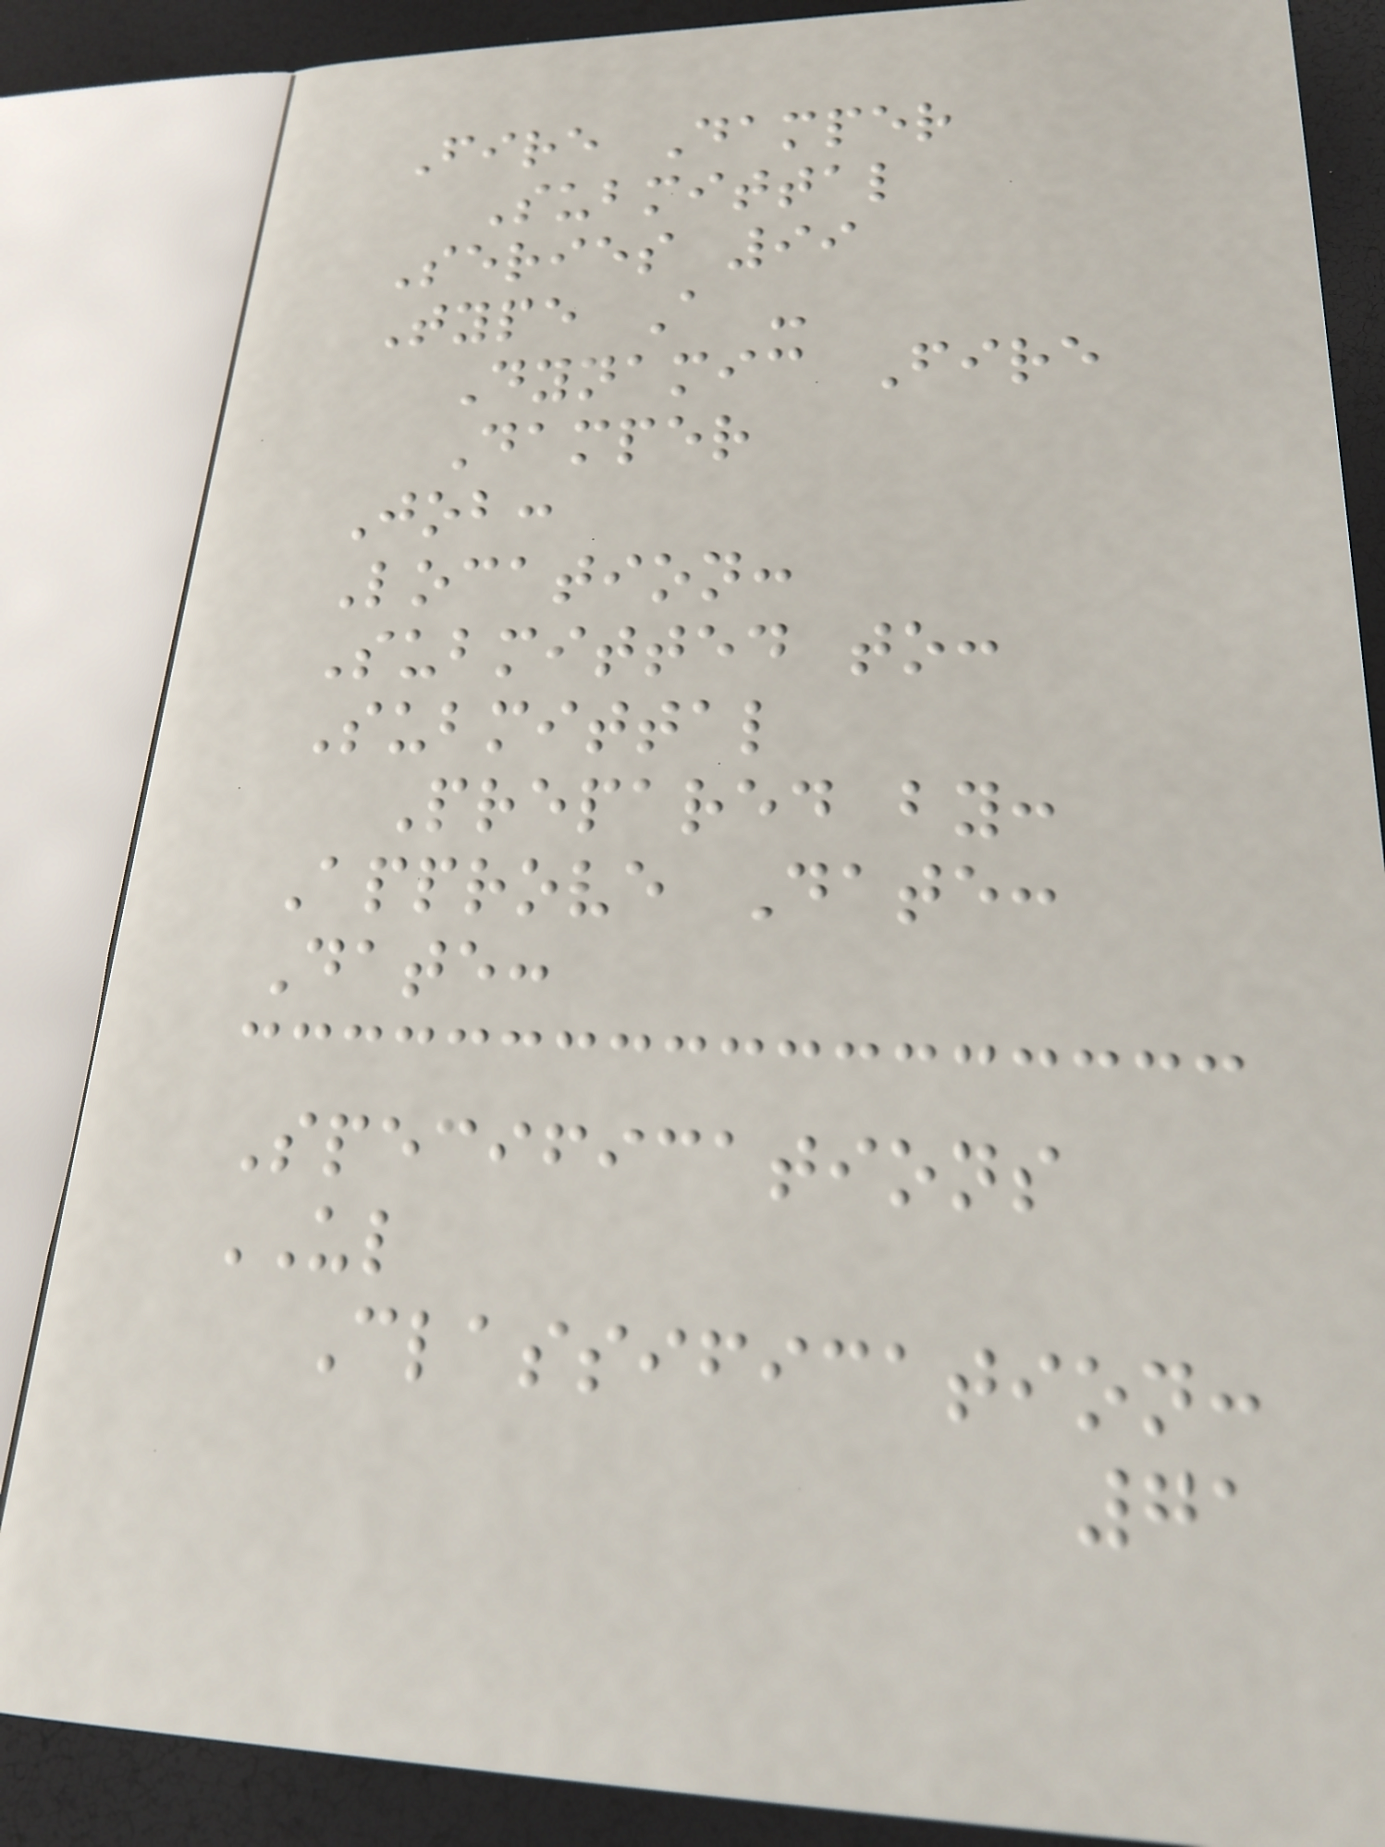Fire Damper
Submittal
Series 99
Type A -
Dynamic Fire
Damper
Job:
Location:
Submitted to:
Submittal
Prepared by:
Approve Date:
Date:
Specifications
UL
Classification:
71
